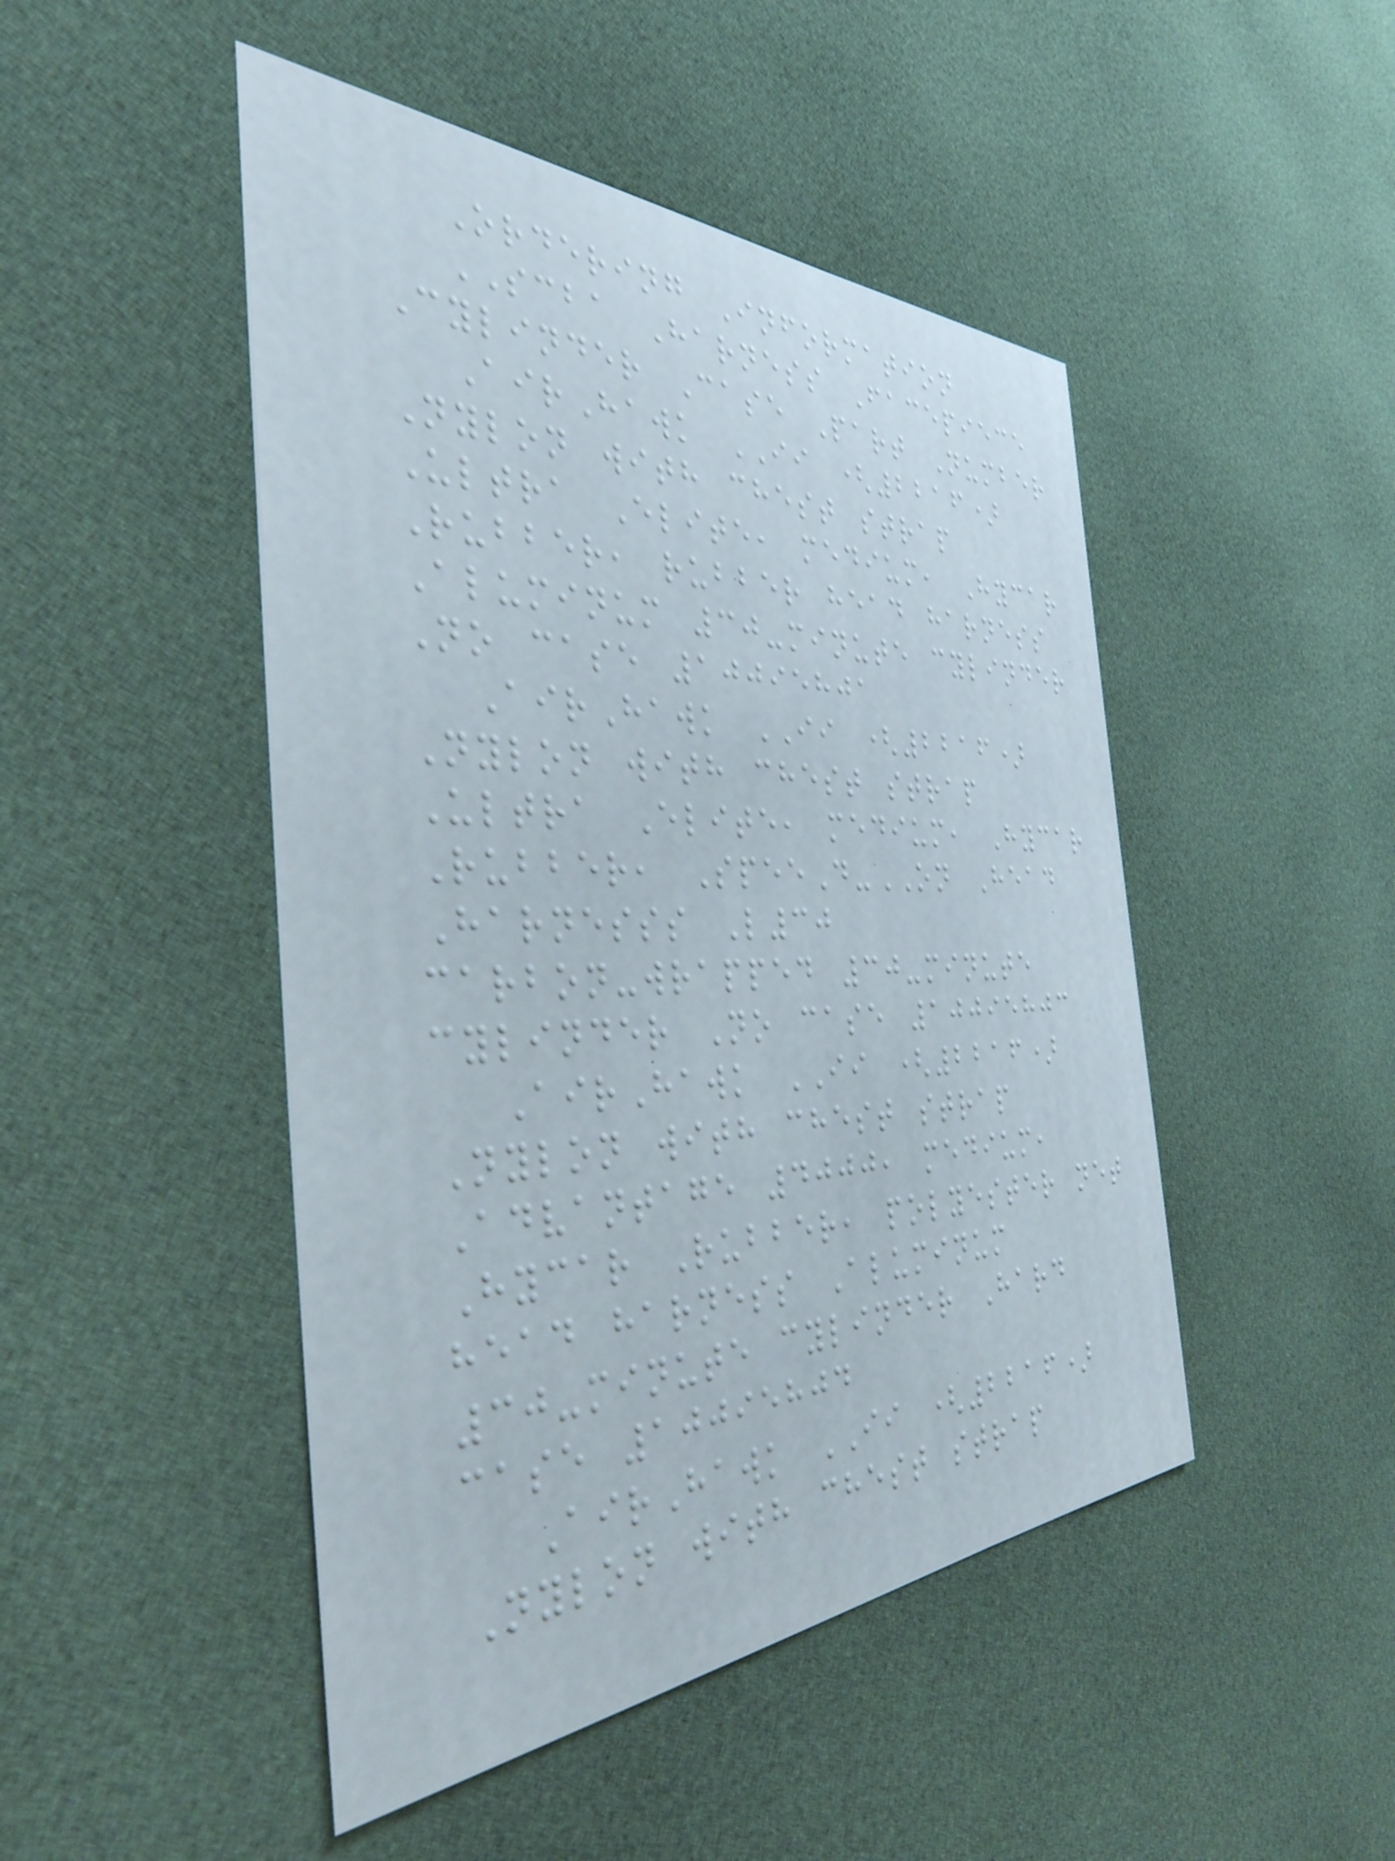Ordering Information
SCBA Harness Facepiece
Cylinder Case Part Number
AirHawk II (2216)
Nylon with chest strap
Ultra Elite, medium, Hycar
Rubber, rubber head harness
Aluminum 30-minute cylinder
No case 10095801
AirHawk II (2216)
Nylon with chest strap
Ultra Elite, medium, Hycar
Rubber, SpeeD-ON Head
Harnesss L30
carbon-wrapped 30-minute
cylinder No case 10095803
AirHawk II (2216)
Nylon with chest strap
Advantage 4000, medium,
Hycar Rubber, polyester net
head harness Aluminum
30-minute cylinder Hard
case 10095804
AirHawk II (2216)
Nylon with chest strap
